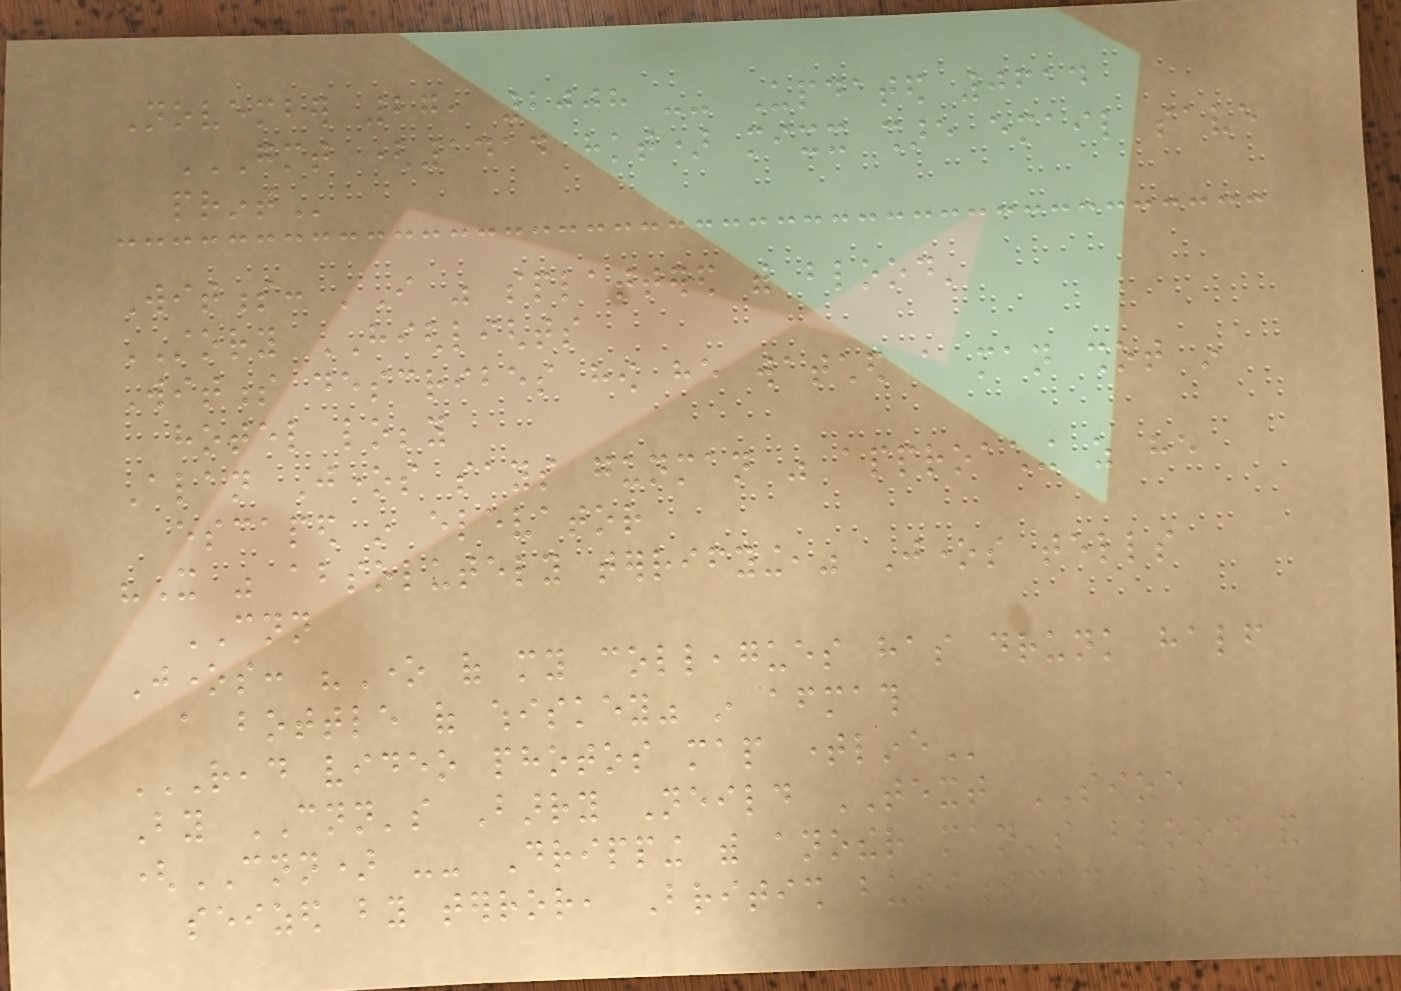November 27, 2008 -- Updated 0614
GMT (1414 HKT) MIXX SHARE EMAIL SAVE
PRINT
Witness: 'I was splattered with blood'
STORY HIGHLIGHTS
Witness describes how he watched a man shot in
hotel lobby
Alan Jones says gunman was approaching as he
escaped in elevator
"It was absolutely terrifying," Jones tells
CNN
Jones: "One of my colleagues has drunk half
a bottle of whiskey" in aftermath
READ VIDEO PHOTOS MAP TIMELINE
By CNN's Barry Neild TEXT SIZE
(CNN) -- Dripping with another man's blood and
seized by terror, British businessman Alan
